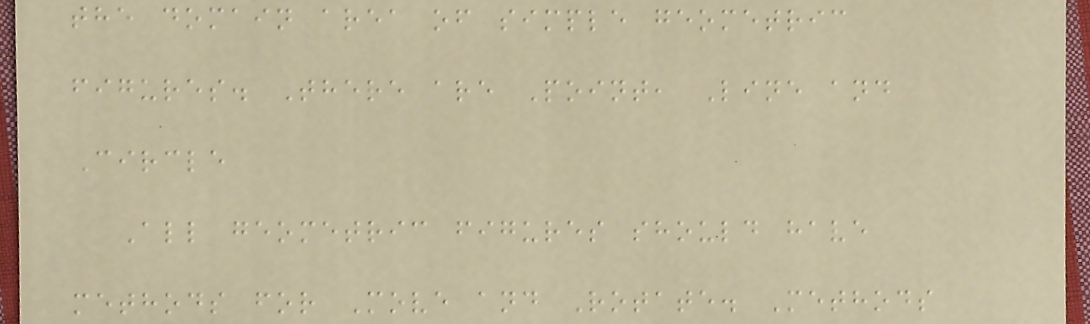the domain area of simple geometric
figures. There are Point, Line and
Circle
All geometric figures should have
methods for Move and Rotate. Methods
